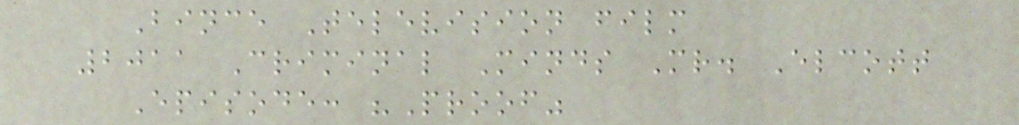Bince Television film
2011 Criminal Minds Mr. Elcott
Episode: "Proof"
